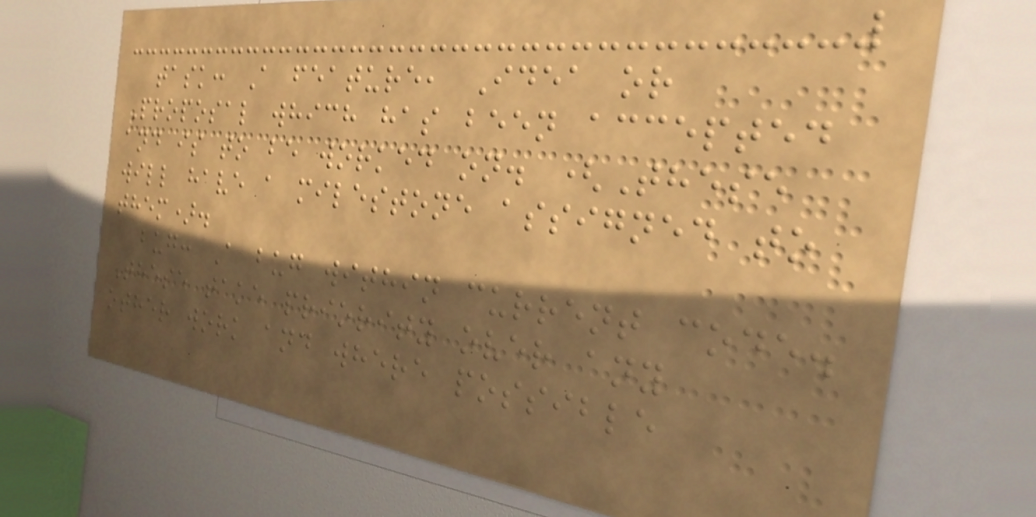task: A feature, Idea or
Proposal which has been accepted
and is to be worked on. (These
will have a milestone assigned to
them).
bug: A bug within current code.
These take priority over any
other work and where possible
